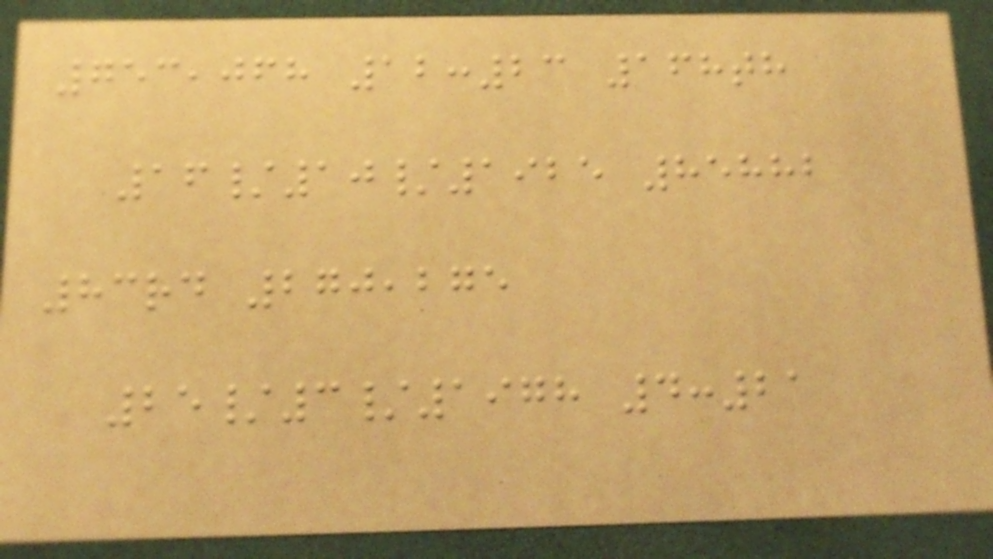753,068 12:23 168th
16/10/1925 85882
83rd 270,275
25/3/1978 4:21
